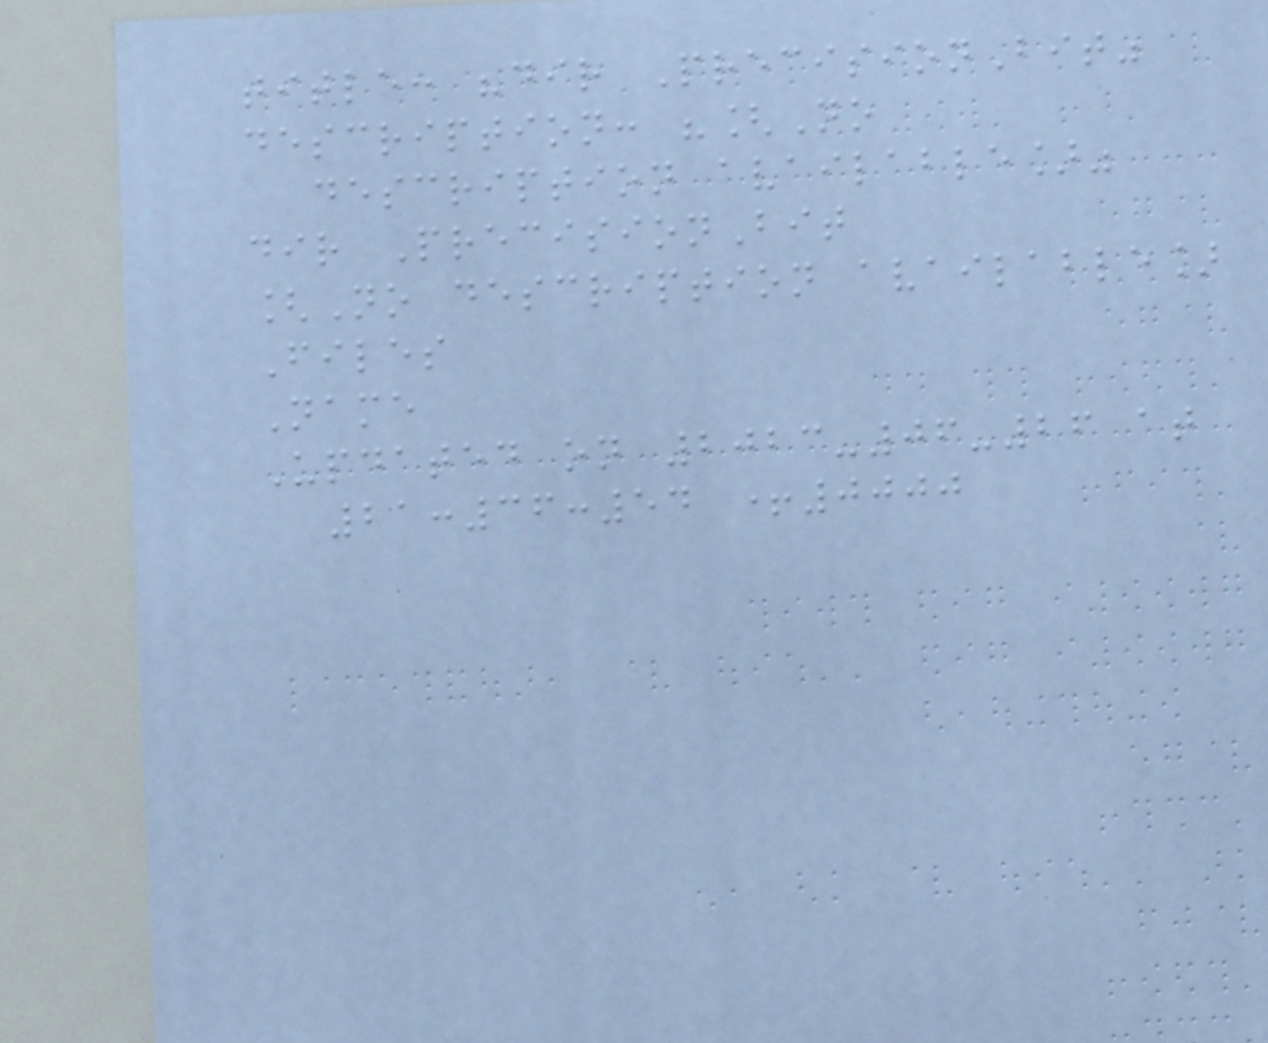title: "dir PrecisionBit"
description: "[No
description available]"
dir PrecisionBit
[No description available]
Files
Name
Updated on 2023-06-26 at
21:36:54 +0000
